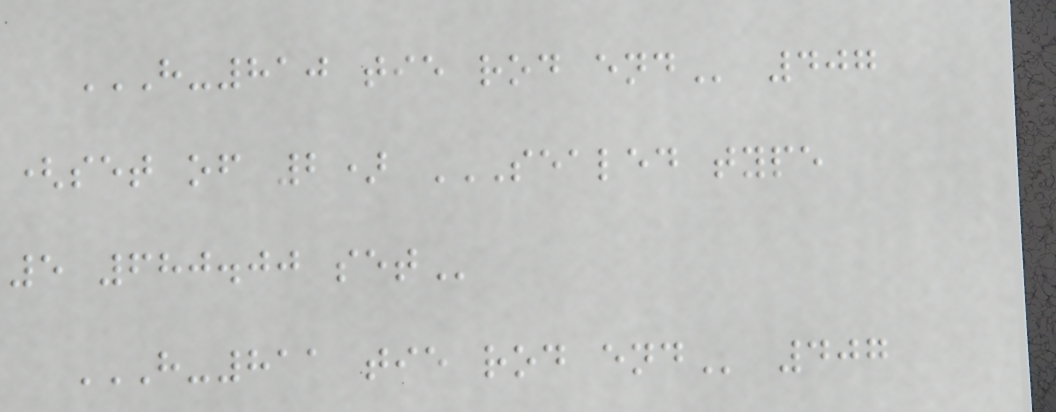H-810 TIE ROD END 407
(set of 2) SEALED TYPE
5 680.00 SET
H-811 TIE ROD END 407
